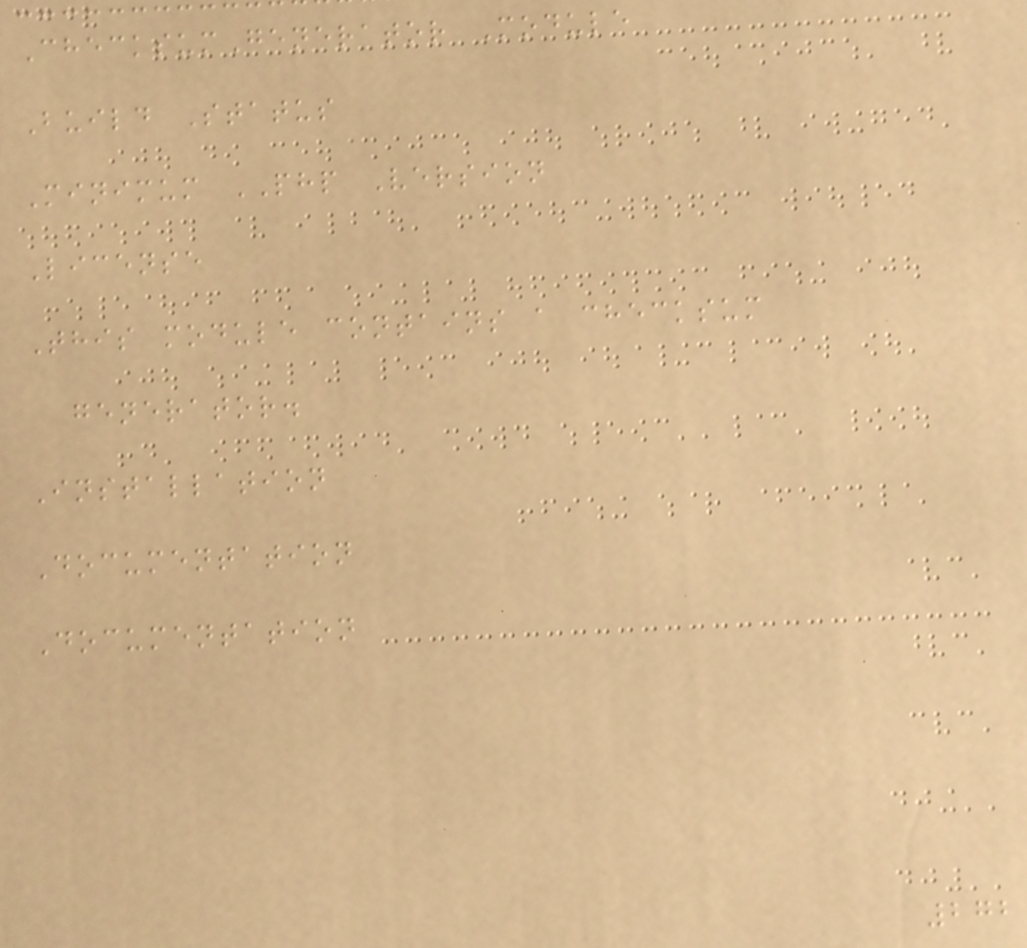ChecksumGenerator Module
Build Status
Minimum PHP Version
License
This module contains a checksum
generator.
Installation
Documentation
Documentation
272
